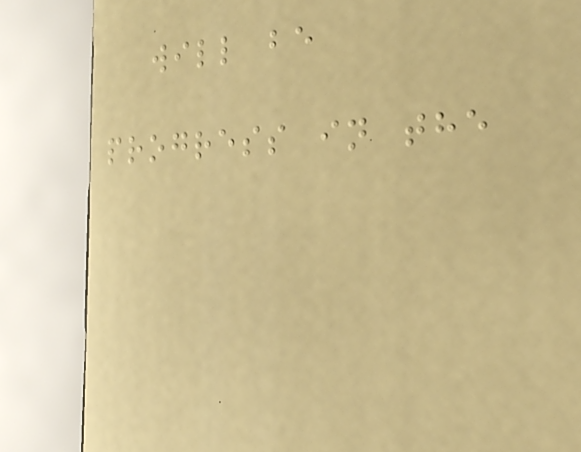will be
progress in the
